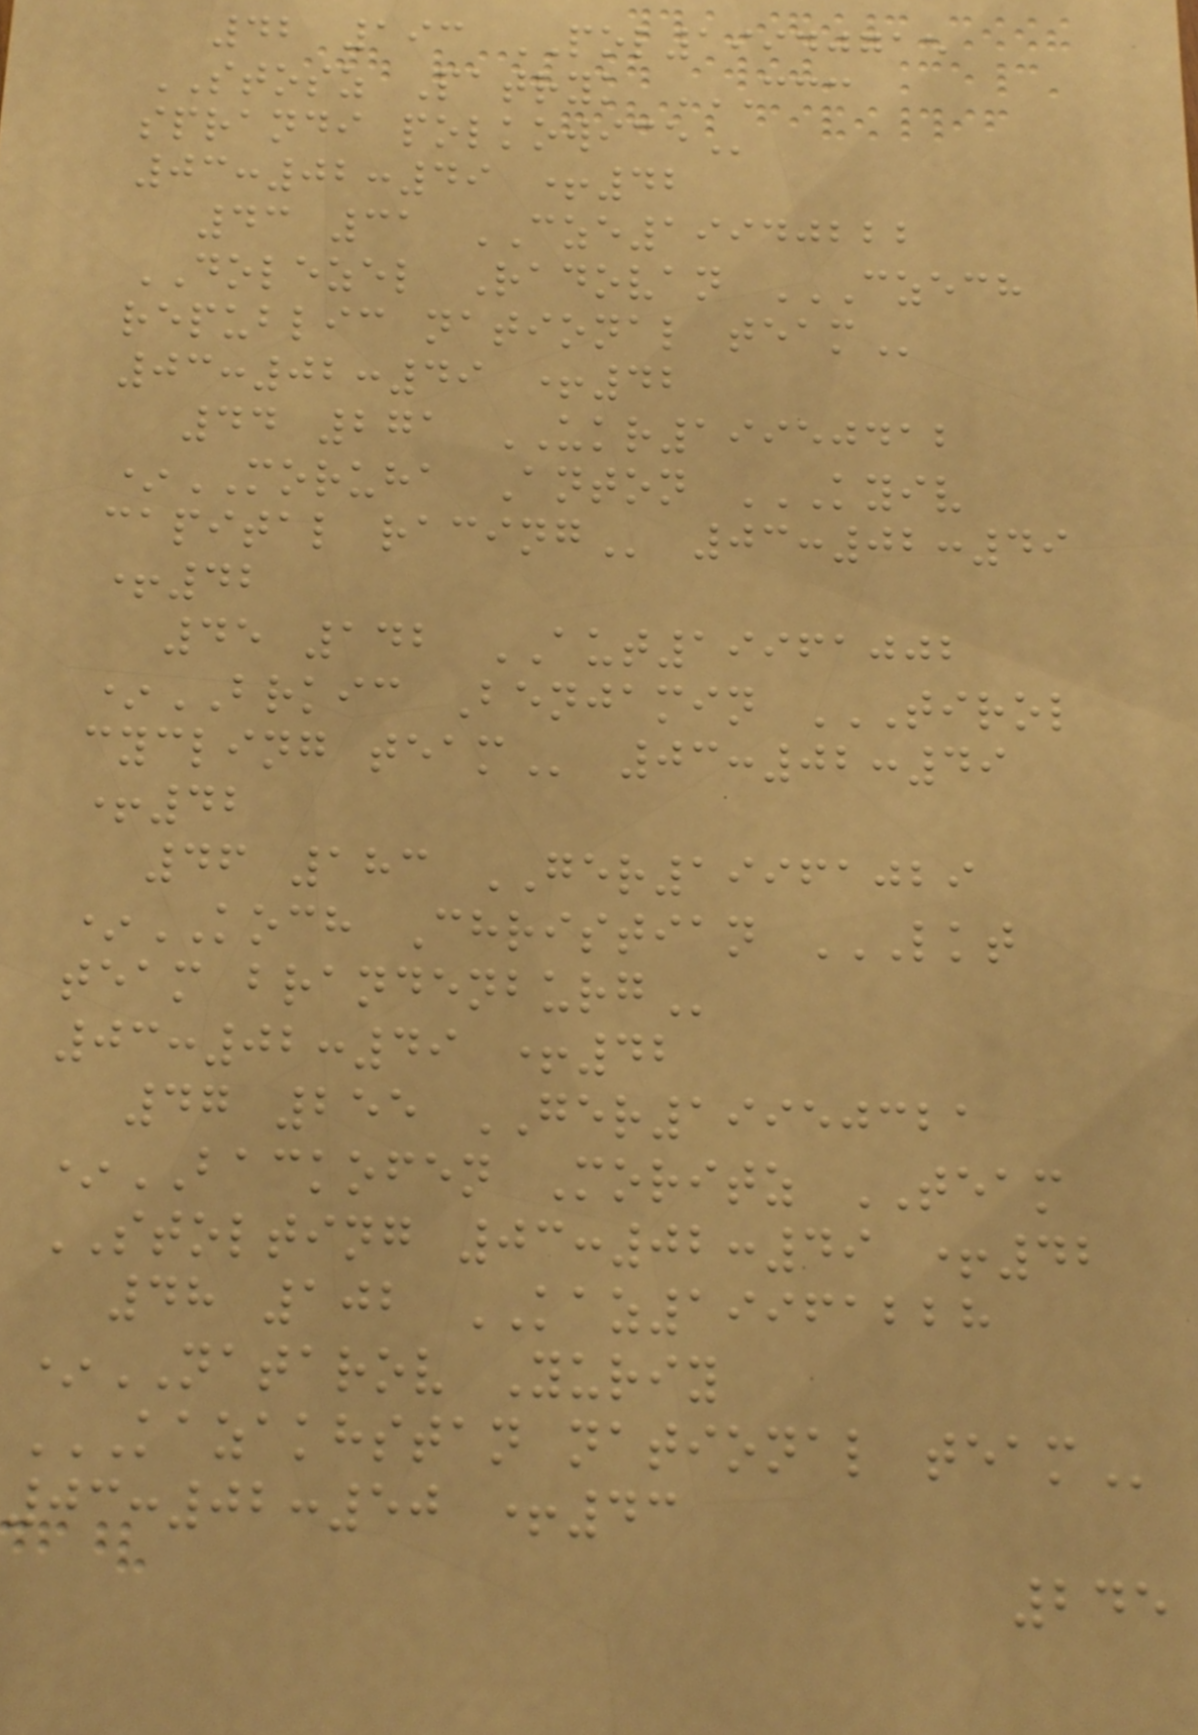42 193 POL19940715
STOSZ Patryk CCC
SPRANDI POLKOWICE
03:02:49 +42
43 31 CZE19940222
DOLEZEL Radovan CZECH
REPUBLIC NATIONAL TEAM
03:02:49 +42
44 271 UKR19950412
*MORUHA Anton KYIV
CAPITAL RACING 03:02:49
+42
45 142 AUT19961002
*BRKIC Benjamin TIROL
CYCLING TEAM 03:02:49
+42
46 183 GER19961029
*KOCH Christian LKT
TEAM BRANDENBURG
03:02:49 +42
47 255 GER19950321
*BACKOFEN Moritz TEAM
STOLTING 03:02:49 +42
48 102 KAZ19961228
*NATAROV Yuriy
KAZAKHSTAN NATIONAL TEAM
03:02:50 +43
245
